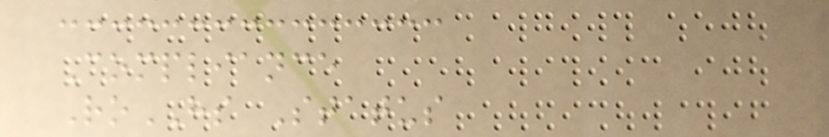Compliance
RoHS Status
